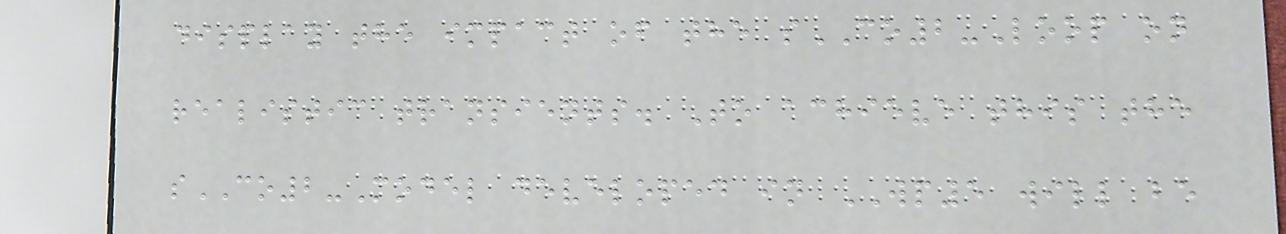display the impact of the sCO2-Loop on
realistic transients. To achieve this the
sCO2-Model developed in WP5 will be
